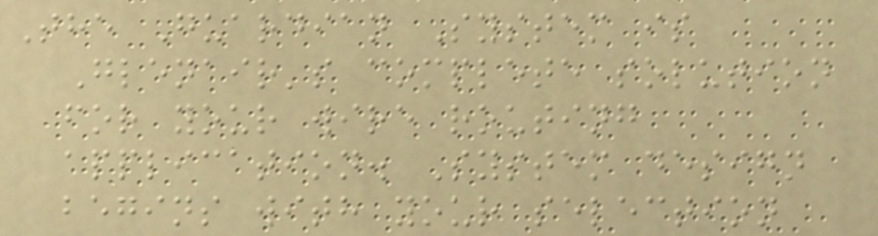The Guardian System is
Glenair's complete solution
for your wire routing
application. System design
begins with your selection
